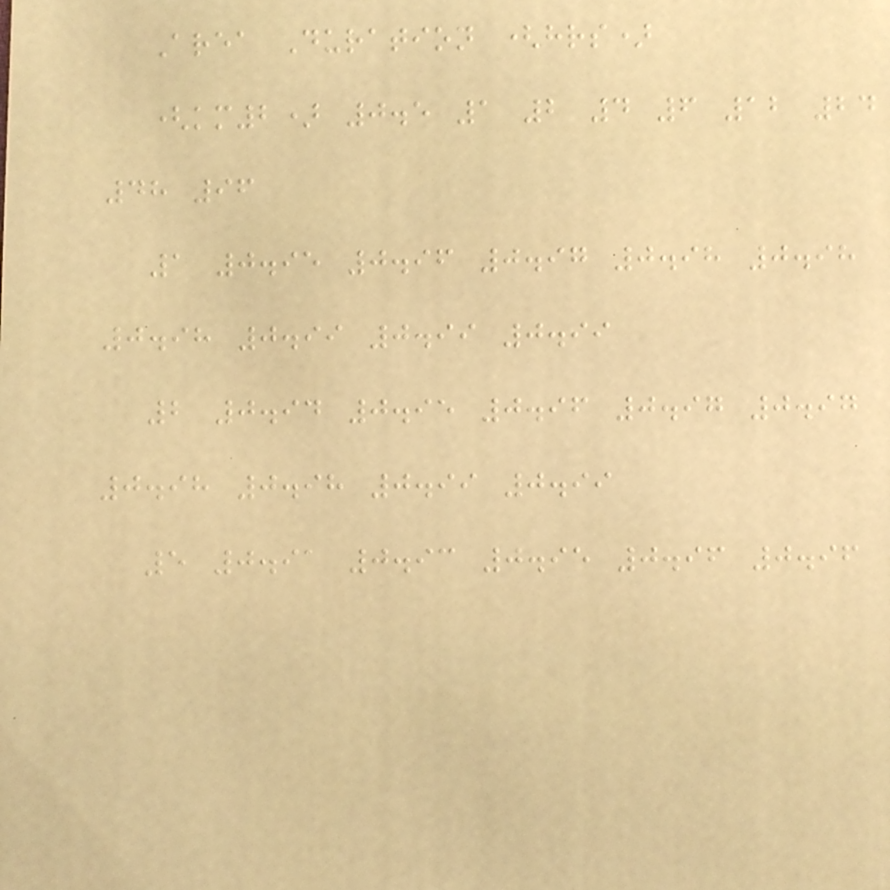Area Duration (hrs)
(km2) 0.5 1 2 4 6 12 24
48 96
1 0.95 0.96 0.97 0.98 0.98
0.98 0.99 0.99 0.99
2 0.94 0.95 0.96 0.97 0.97
0.98 0.98 0.99 0.99
5 0.91 0.93 0.95 0.96 0.96
